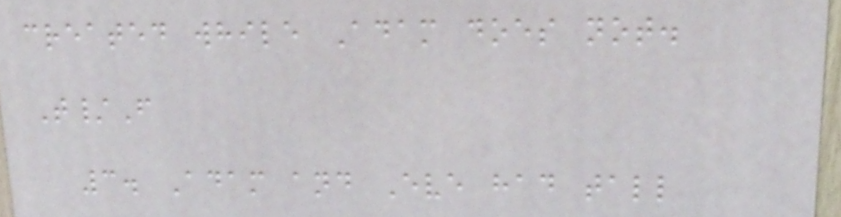created while Adam does not.
T/F
3. Adam and Eve had tall
